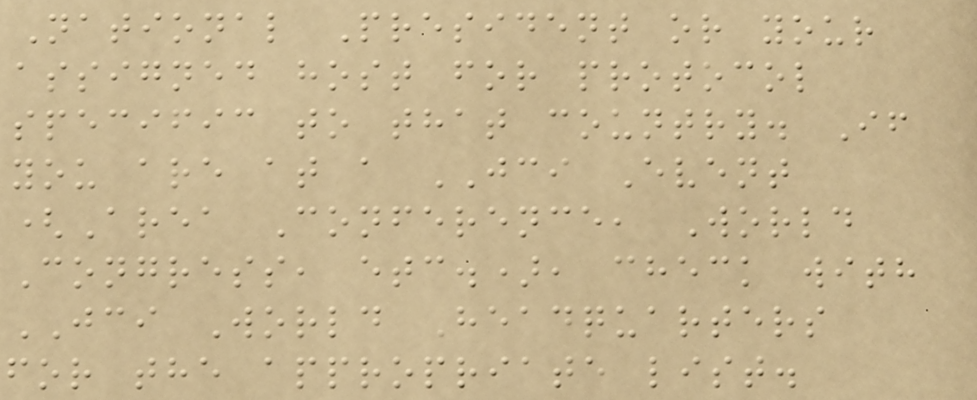National President or your
assigned host for protocol
specific to that country. If
you are at a JCI Event
(Area Conference, World
Congress, etc.), check with
JCI World Headquarters
for the appropriate list.
